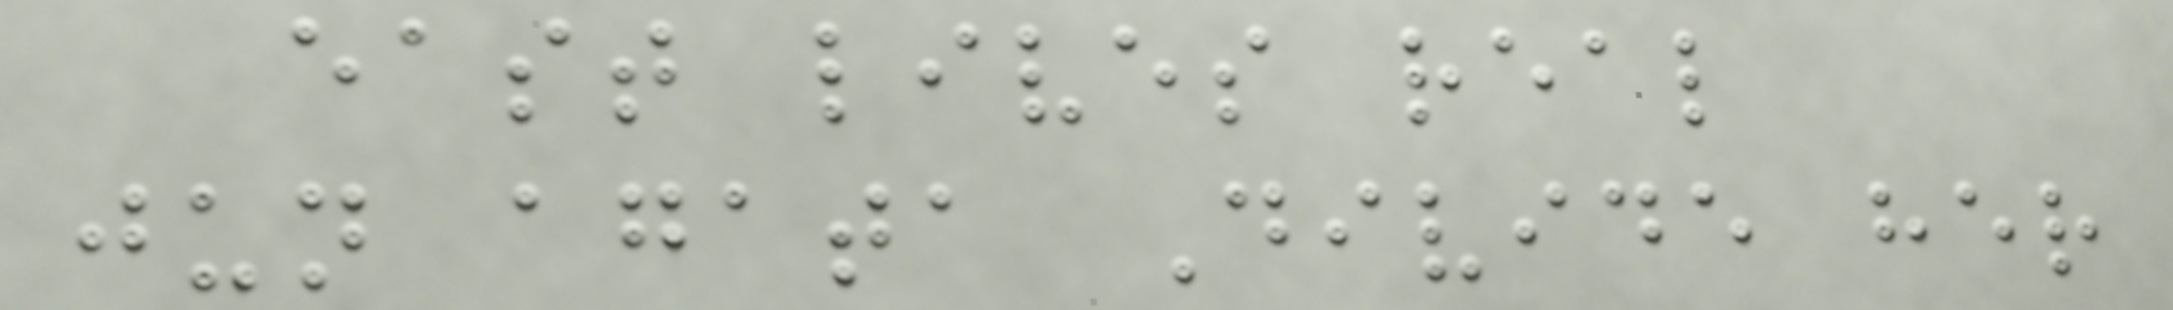east lives real
jun agata Divide her
